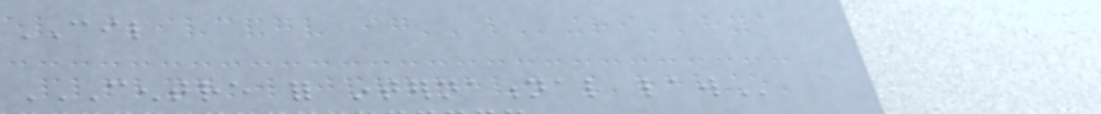CIL
CENTRE FOR INTERNATIONAL LAW
